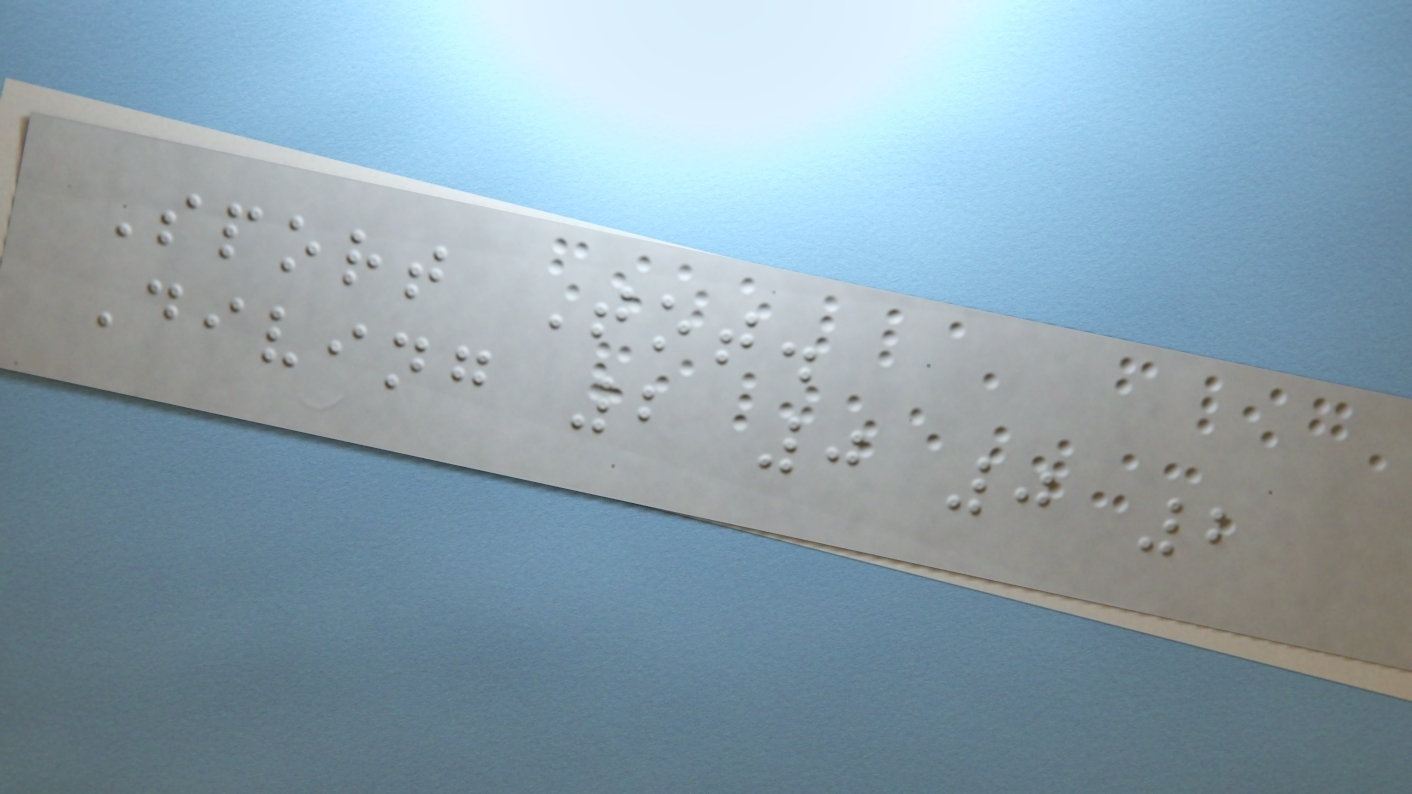Sport Tot.
Diving 2 0 0 2
